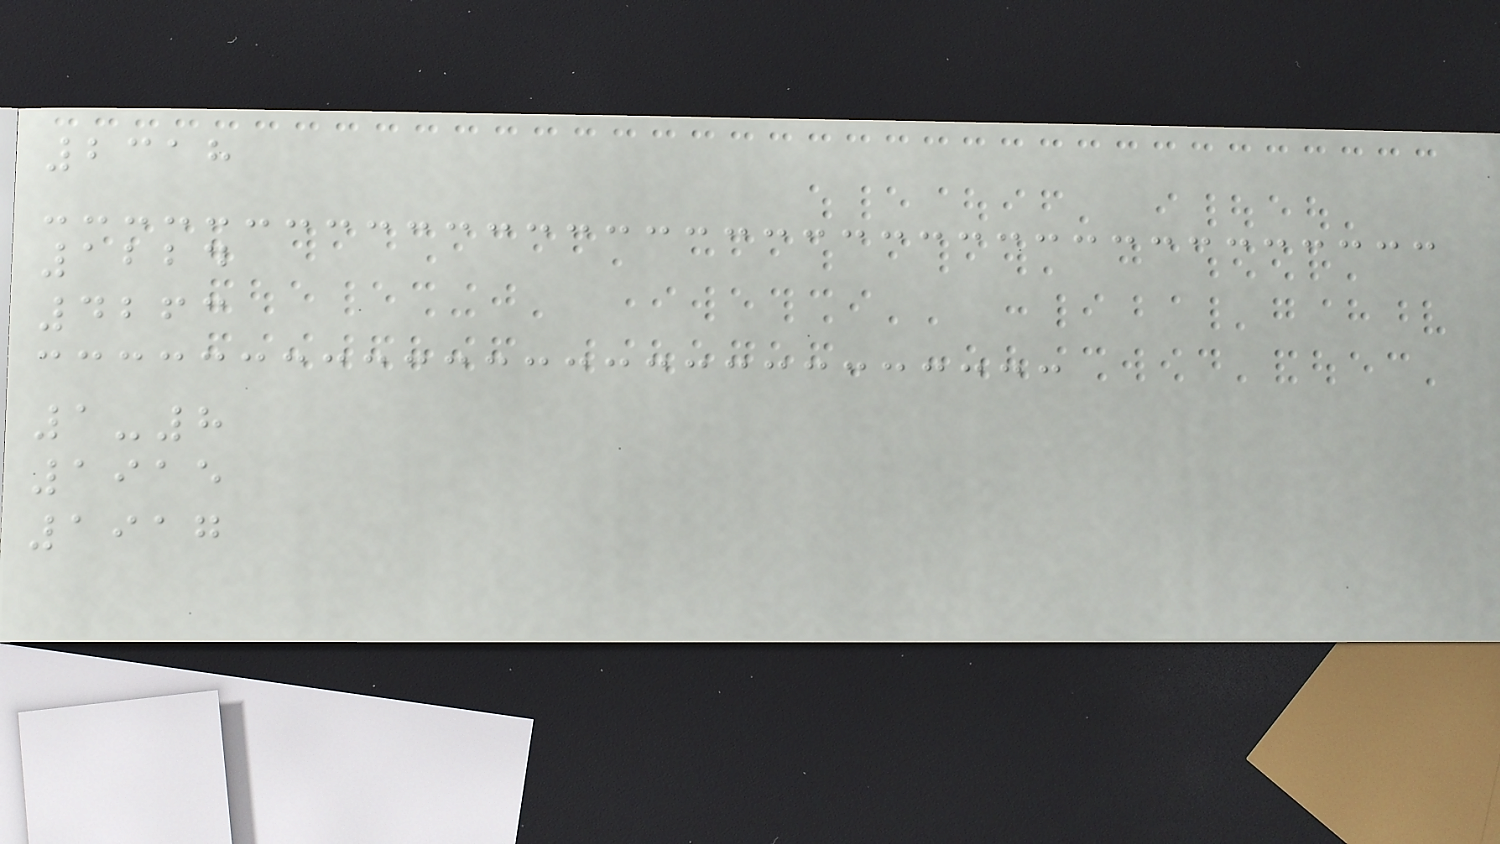2318
1224
4263
1-8
1915
1917
